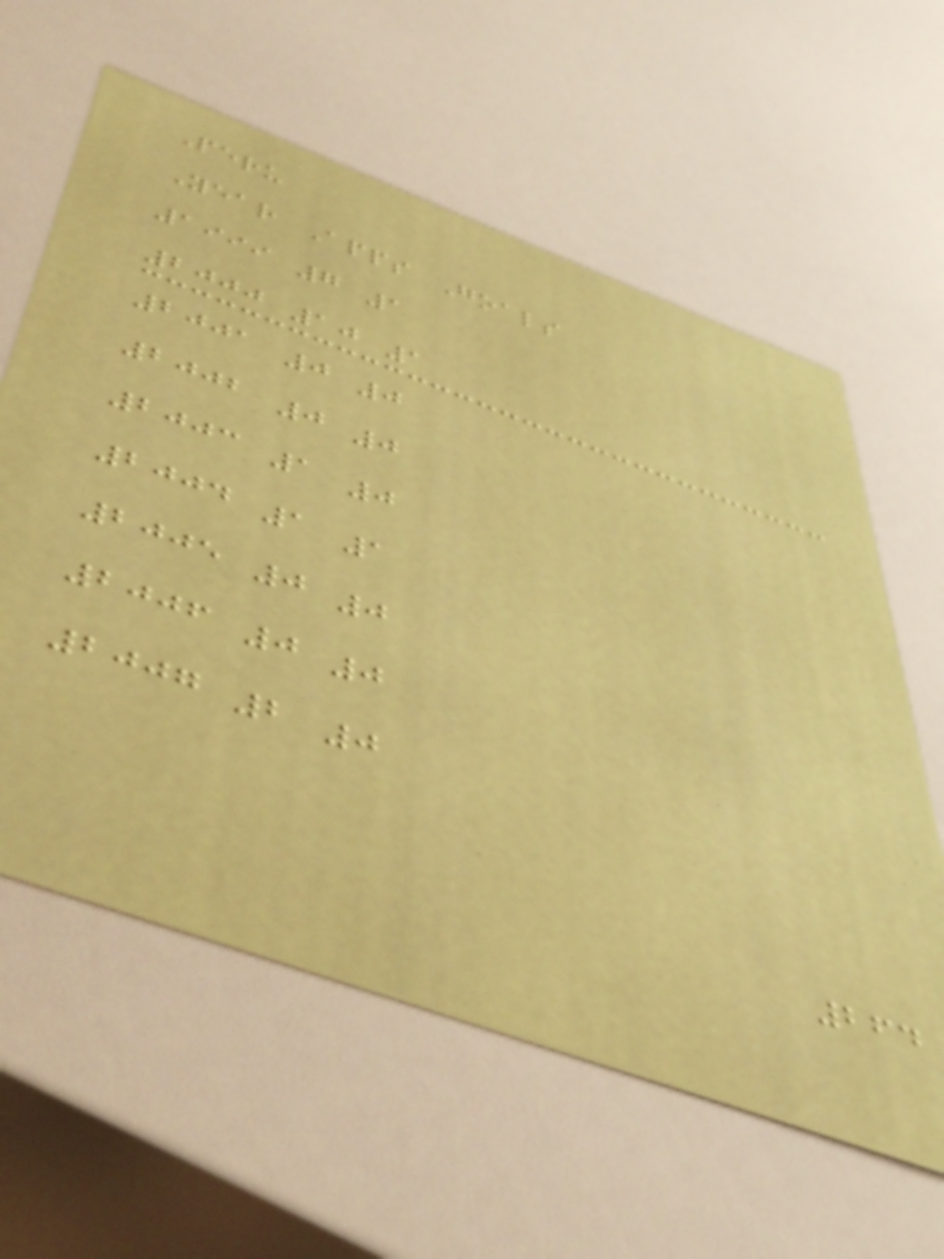Peru
Year Apps Goals
1999 7 1
2000 10 1
2001 0 0
2002 0 0
2003 1 0
2004 1 1
2005 0 0
2006 0 0
2007 2 0
264
